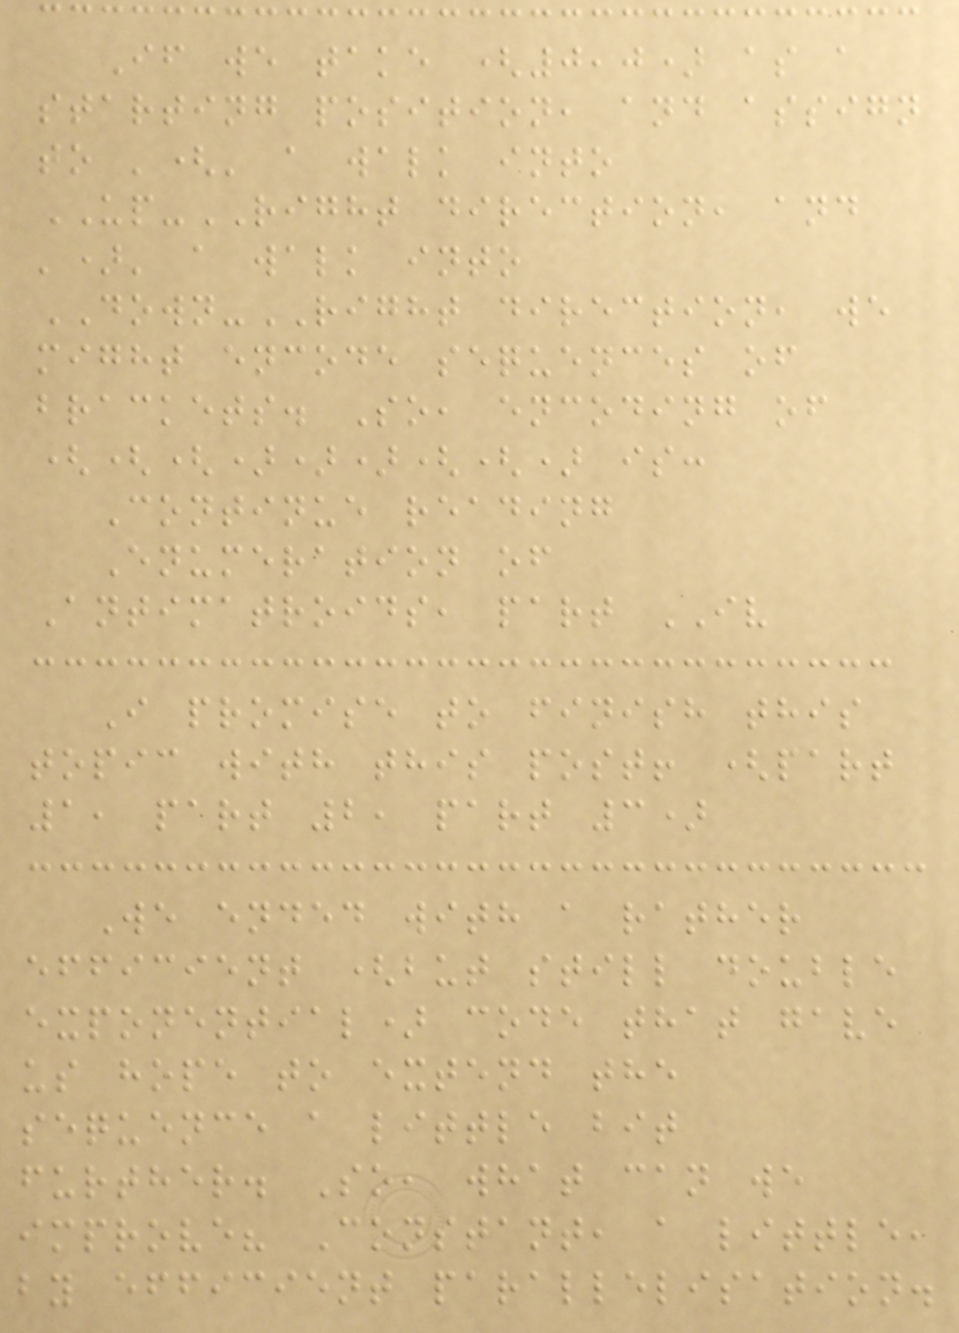If we take (0,0) as a
starting position, and assign
to '(' a walk into
UP-RIGHT direction, and
')' a walk into
DOWN-RIGHT direction, we
might encode sequences of
brackets. So, encoding of
((()))(() is:
Continue reading
Enumeration of
Antimatroids, part IV
I promise to finish this
topic with this post! (part
1, part 2, part 3)
We ended with a rather
efficient (but still double
exponential) code that gave
us hope to extend the
sequence a little bit
further. So, what can we
improve? Constant, a little,
by efficient parallelisation.
